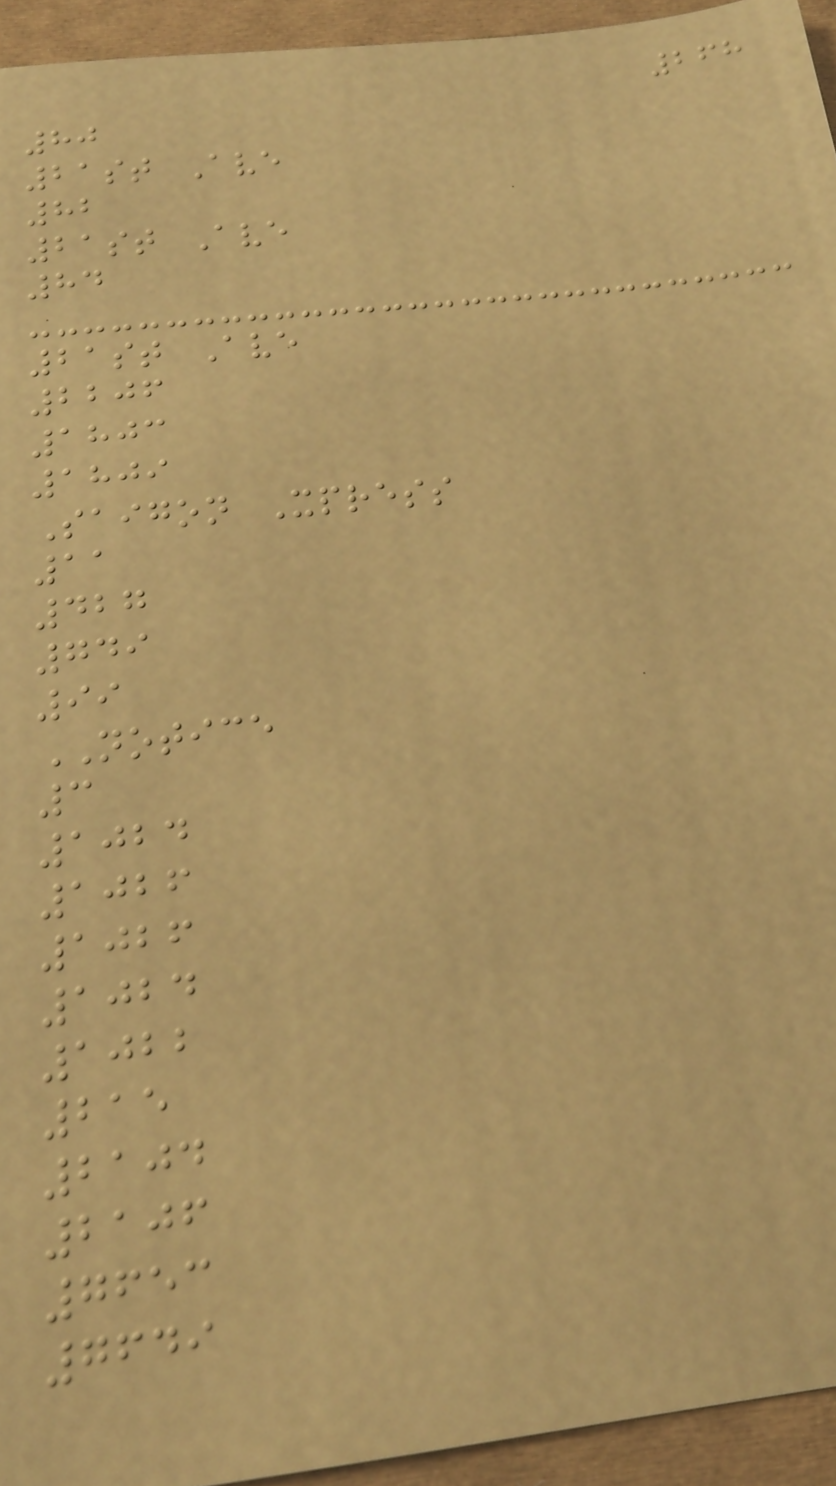268
80
21st Ave
82
21st Ave
84
21st Ave
2206
1803
1809
Saigon Xpress
11
427
749
99
NOTICE
3
1024
1026
1026
1024
1022
215
2104
2106
7653
7649
